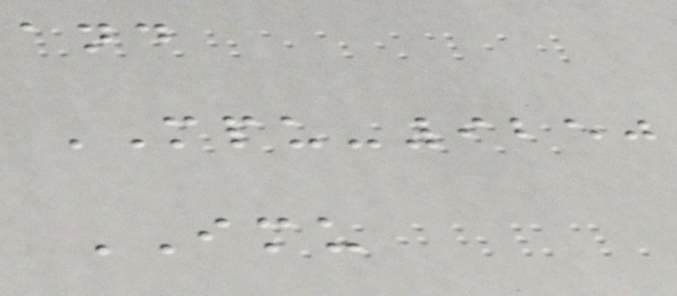and
MPU-9250
IMU
